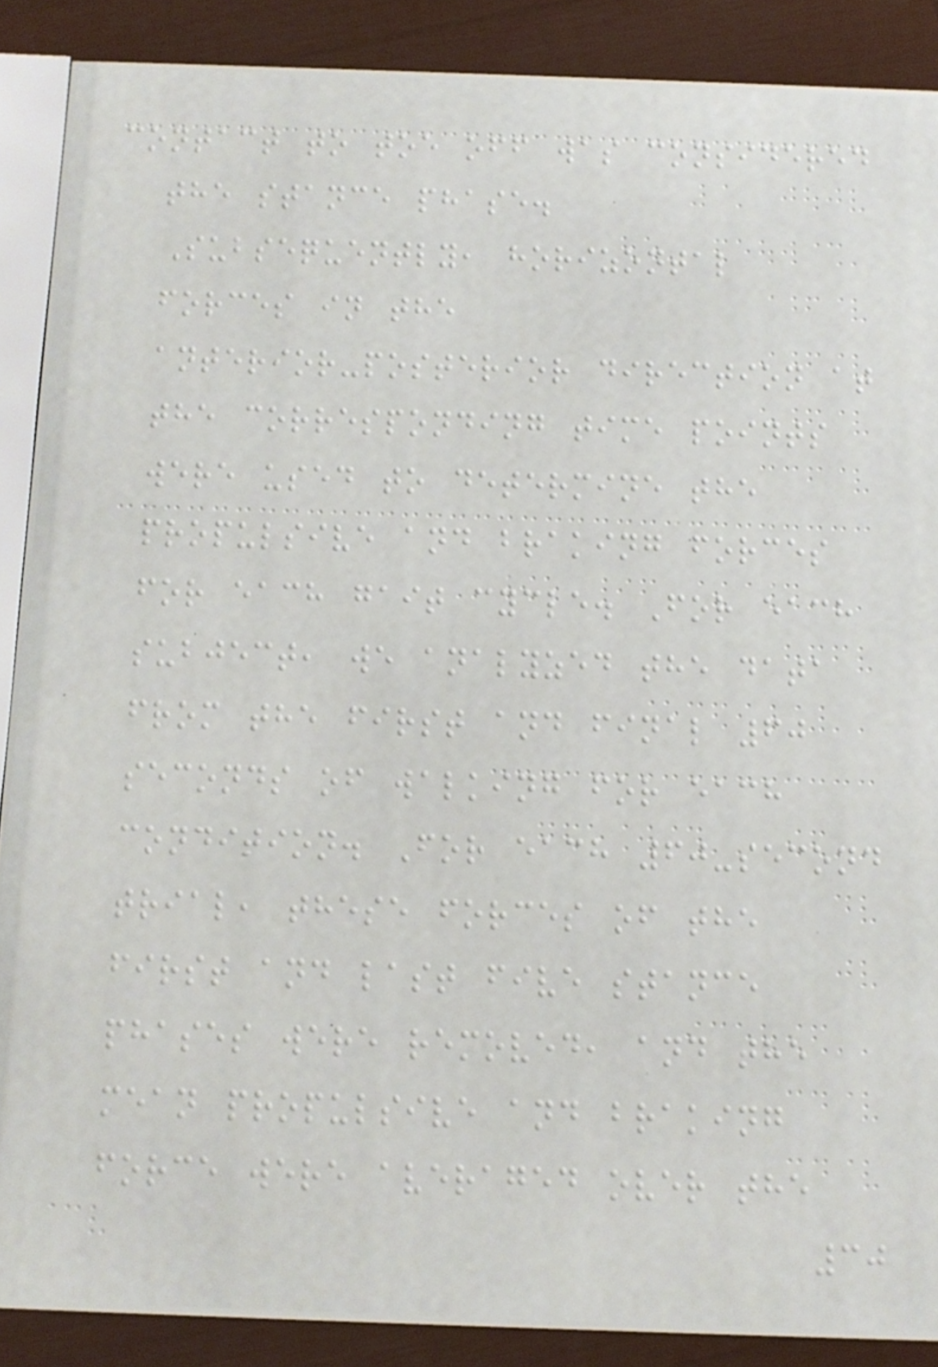contact to toe off was considered
the stance phase.
Subsequently, horizontal
forces in the
anterior-posterior direction at
the corresponding time points
were used to determine the
propulsive and braking forces
for each gait cycle. For each
subject, we analyzed the data
from the first and final 60
seconds of walking for each
condition. For each 60-second
trial, these forces of the
first and last five stance
phases were removed, and the
mean propulsive and braking
force were averaged over the
30
